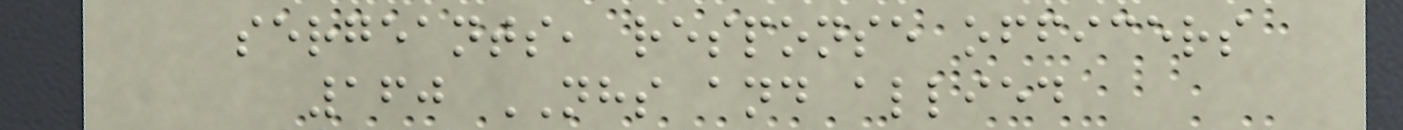sergeants, response officers
160 NHS and allied
